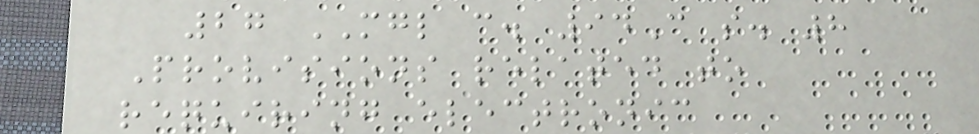27 MGL c. 94C s. 8
Provisions related to
requiring electronic
